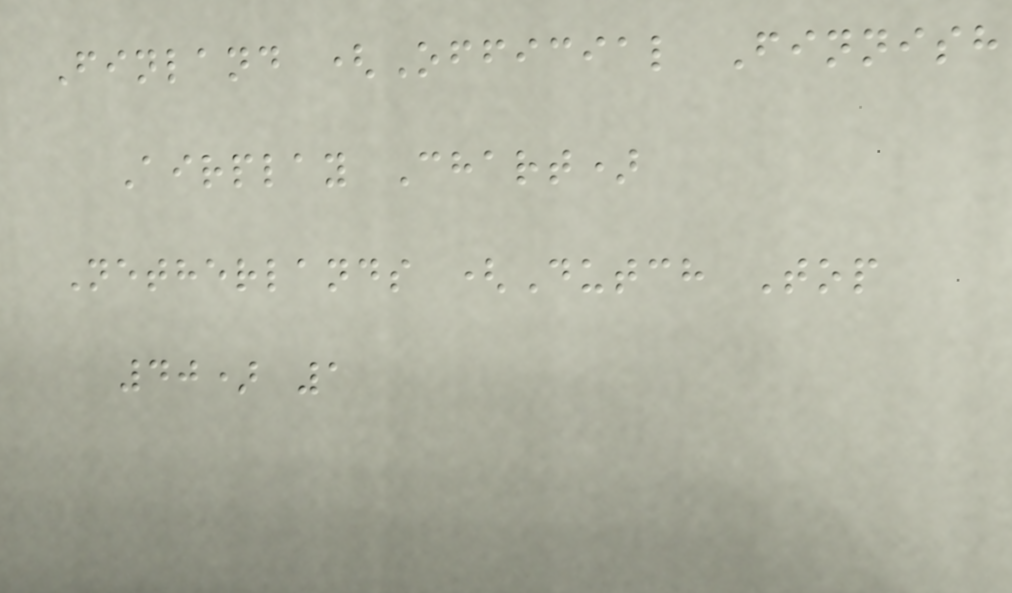Finland (Official Finnish
Airplay Chart)
Netherlands (Dutch Top
40) 1
